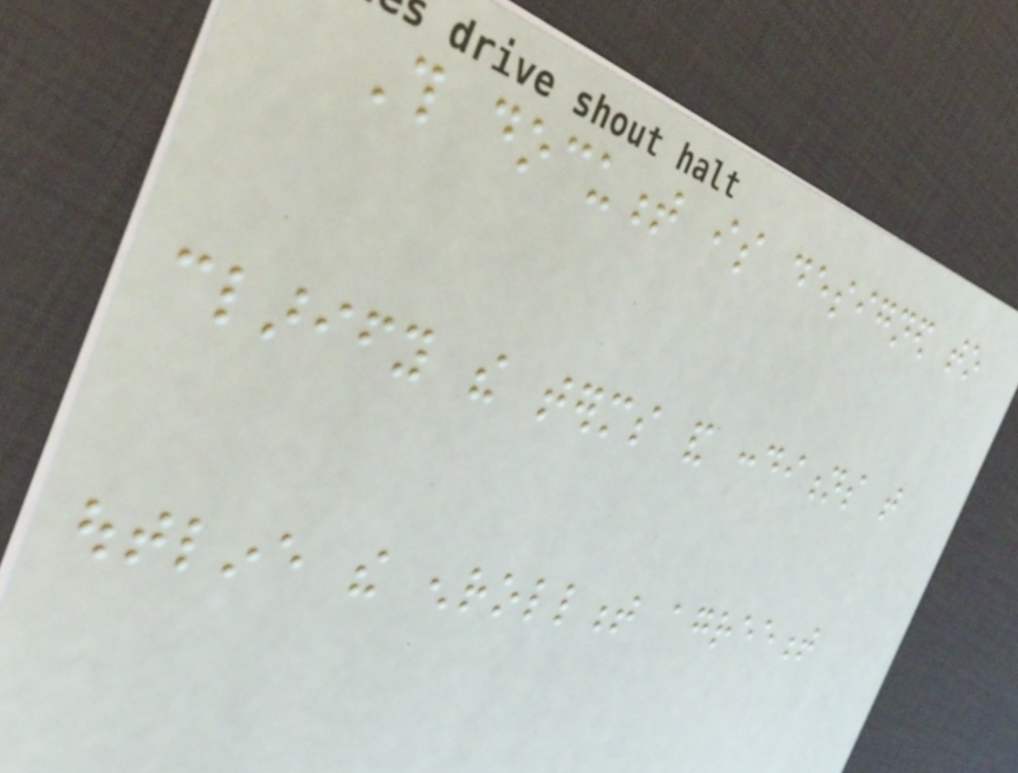This document is designed to
clarify the terms and conditions that
outline the enrollment agreement
